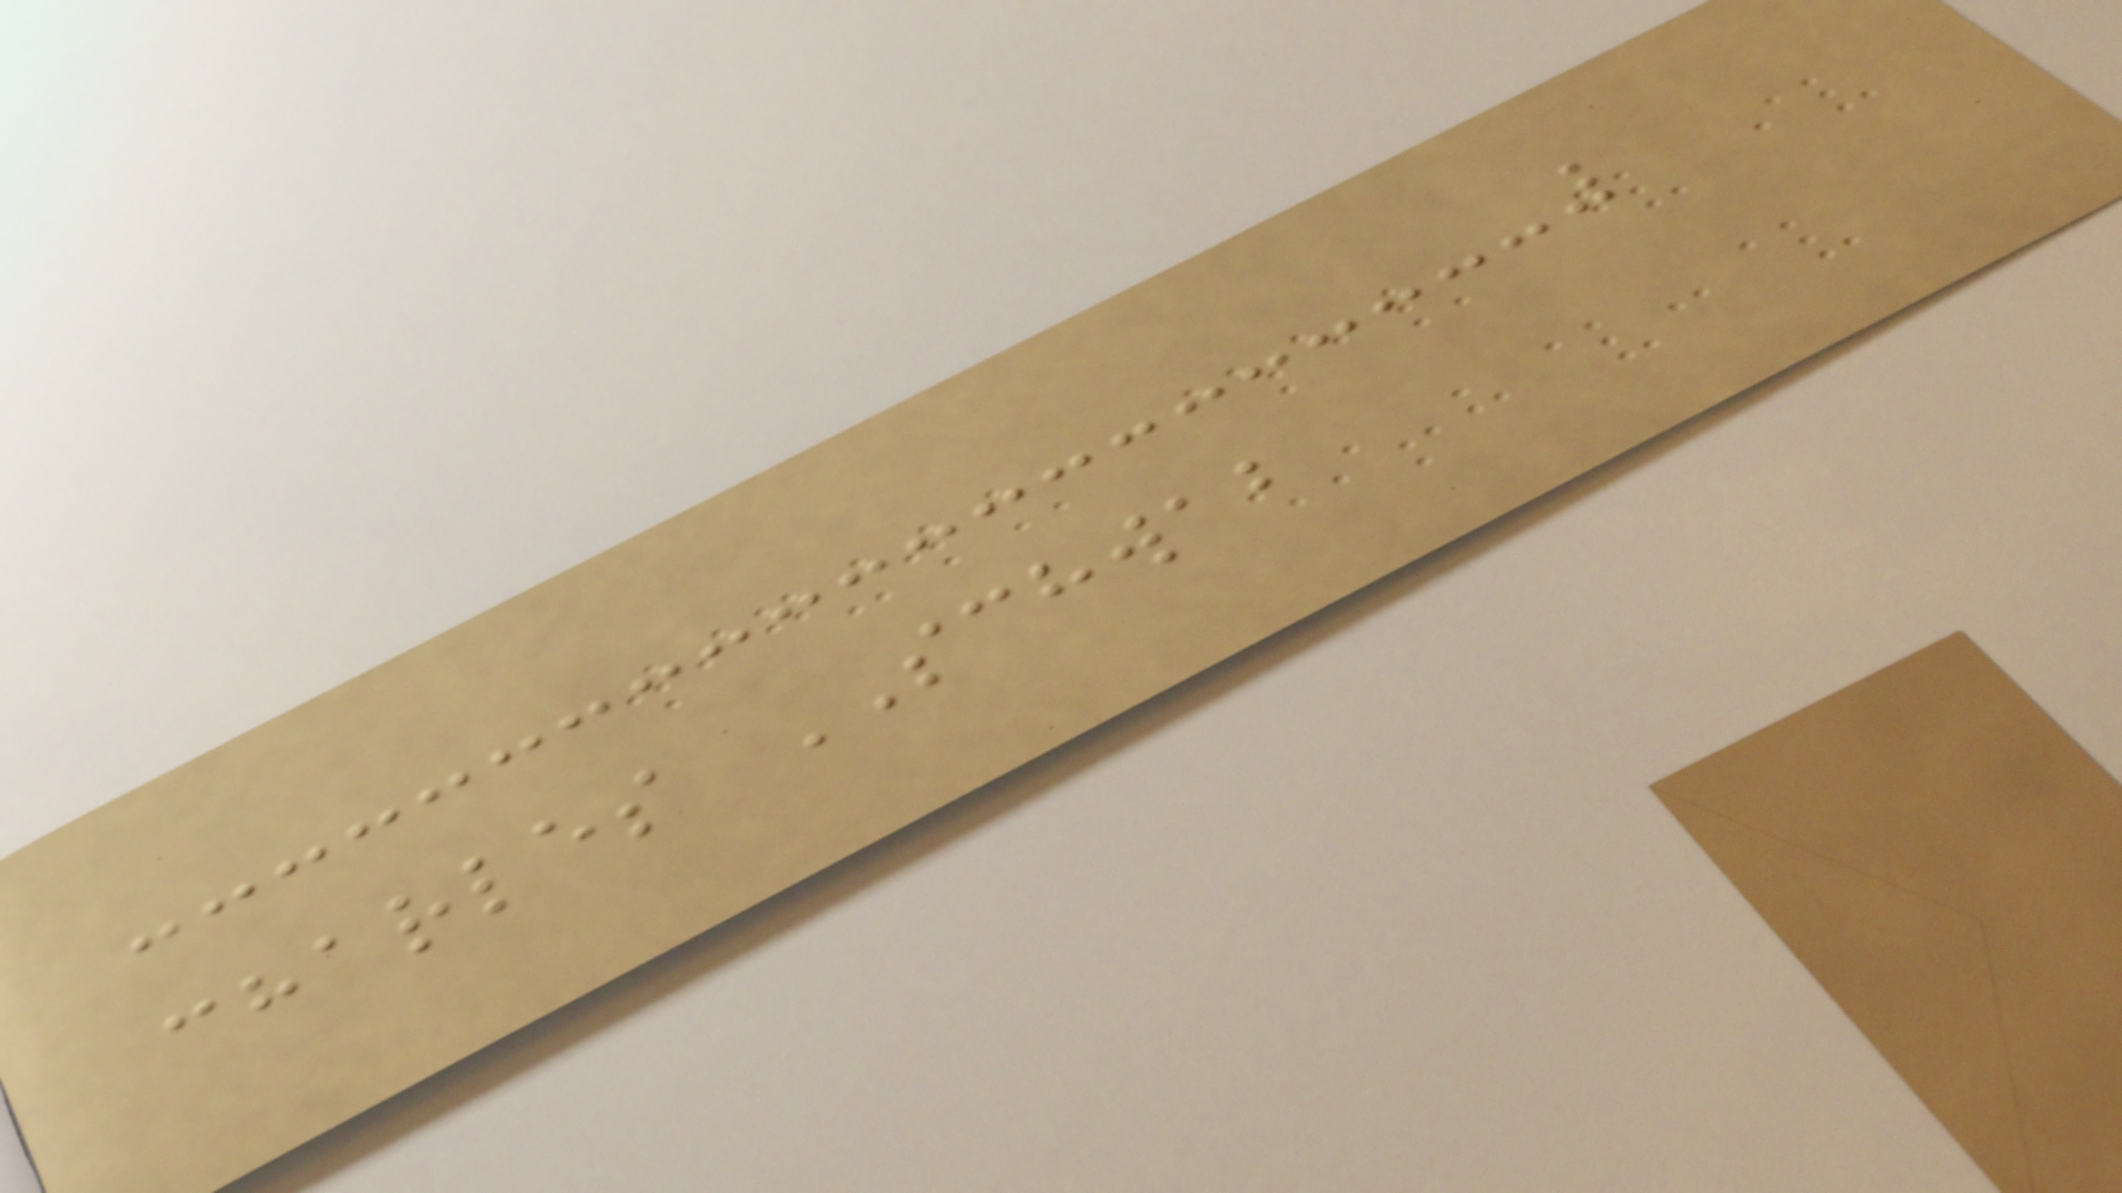charles SCHWAB
